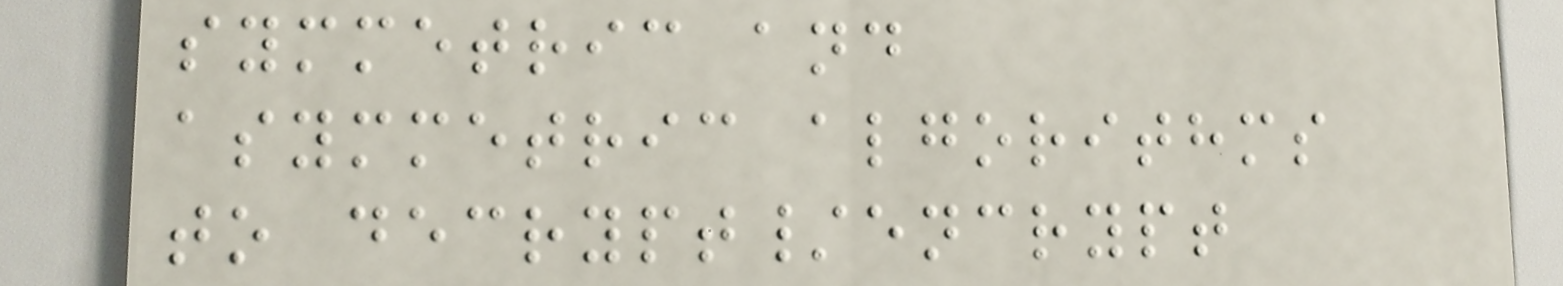symmetric and
asymmetric algorithms
to decrypt/encrypt
